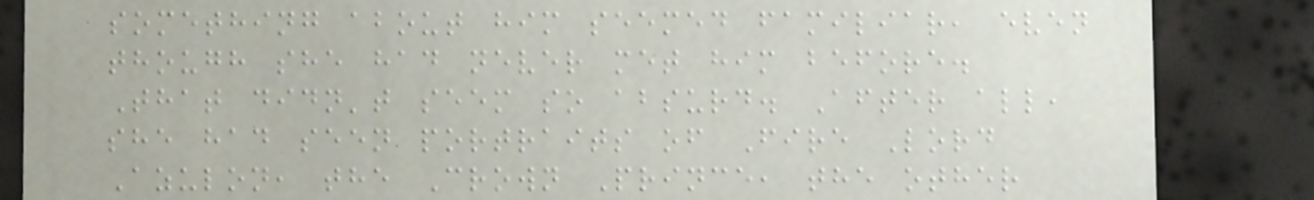something about him seemed familiar, even
though she had never met him before.
That didn't seem so absurd. After all,
she had seen portraits of Fire Lord
Azulon, the Crown Prince, the other
